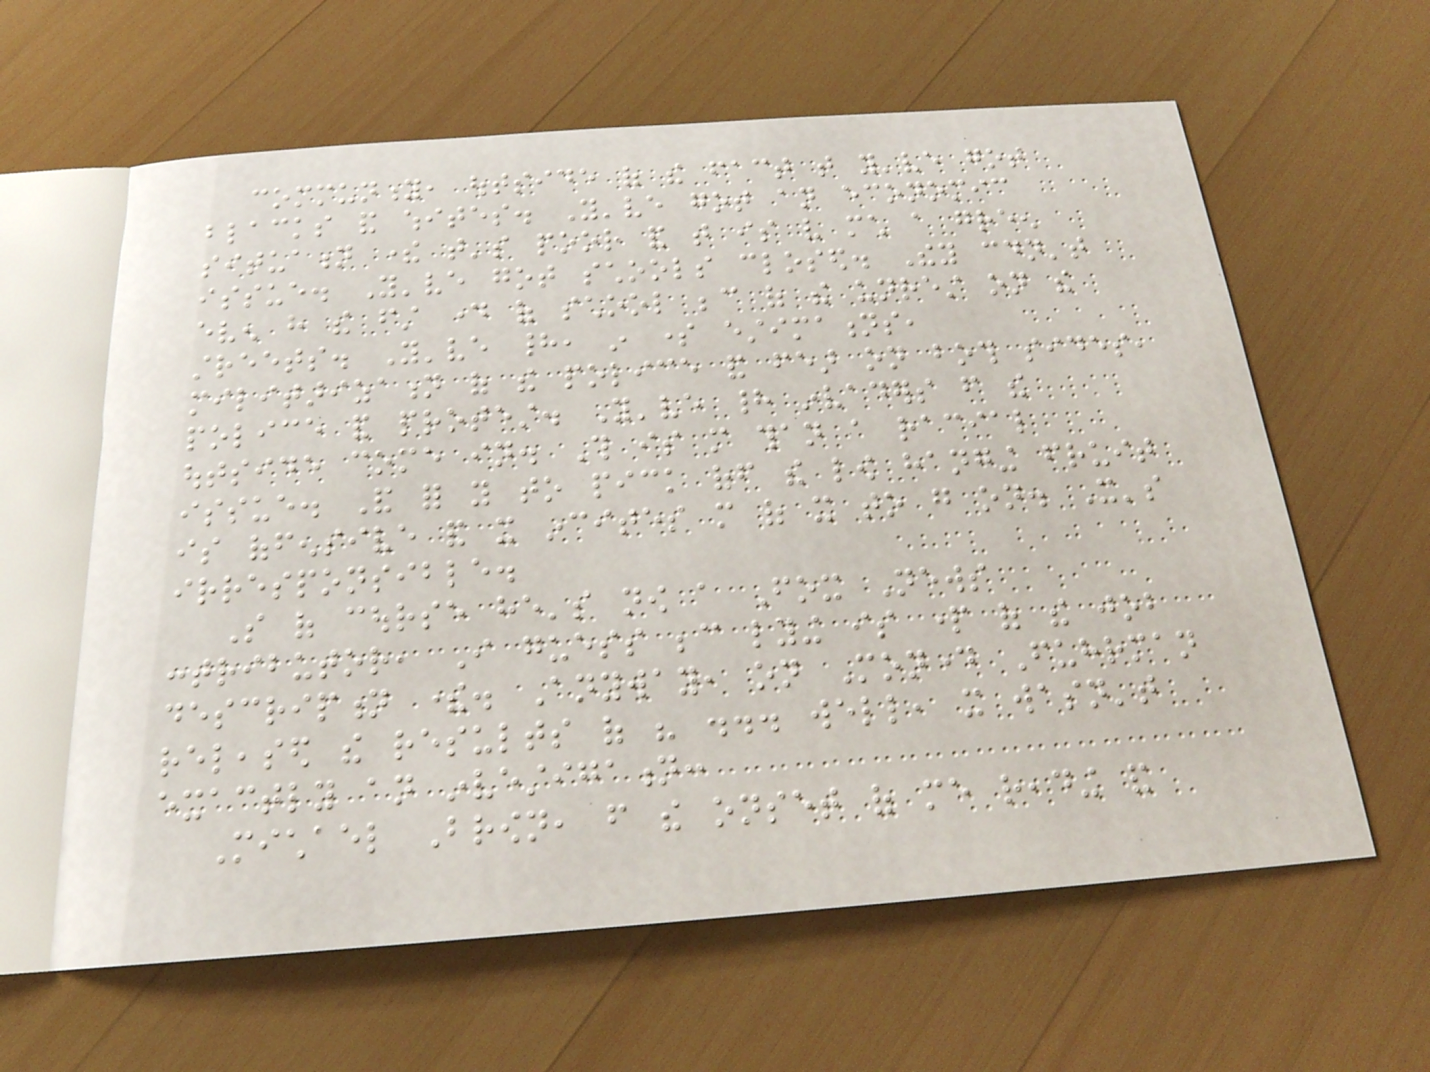community, outside of the fact that you've got
blacks and whites. You've got an economic
situation there that's poor and that is very much a green
issue. You've got schools closed. They couldn't
even have the first day of school because of the unrest on the
streets. You've had, in some estimations,
militarization of the police and fear on both sides,
police and protest. You've had invaders from the
outside come in. This is more than a racial
issue. And for you to pick off the low hanging fruit
is offensive and it incites more of it to go on. It's
irresponsible.
So of course he's now a Fox News
contributor, I guess because lying is part of the job
description there. Anyway, on Monday Fuhrman
released the results of his ... well, it wasn't
exactly an investigation:
Michael Brown, from the onset of me reading and
